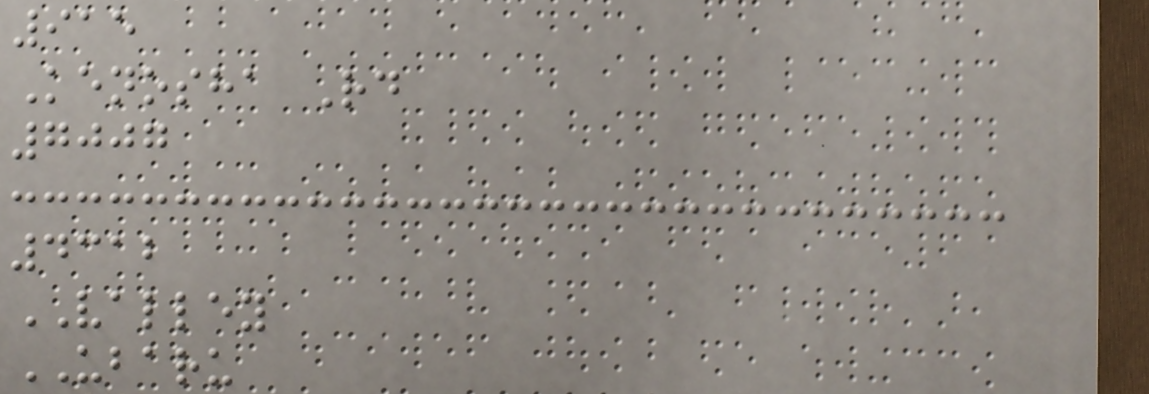915
Kenosha Rd
7007
4312
VALLEY
UBARU
